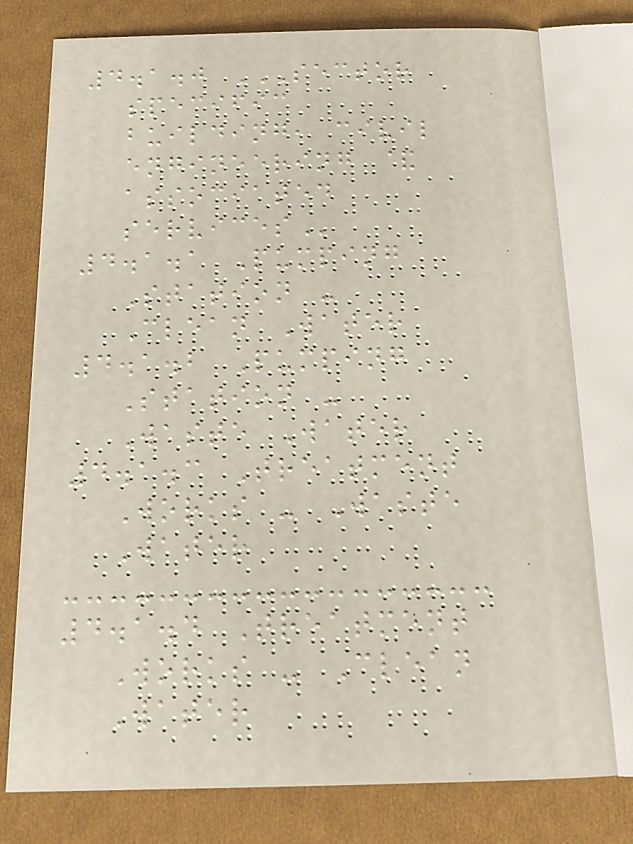4.1.0 SECTOR
SPECIFIC
BUILDING, CIVIL
ENGINEERING &
ASSOCIATED
SERVICES
4.1.1 Pumping
Station -
Clean Water
4.1.2 Pumping
Station -
Waste Water
4.1.3 Treatment
Works - Waste
Water
4.1.4 Treatment
Works - Clean
Water
